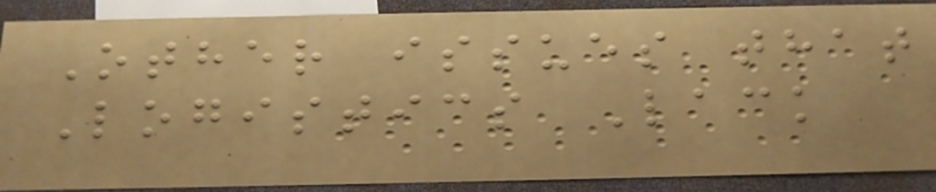Other issues that
Logistics Lack
